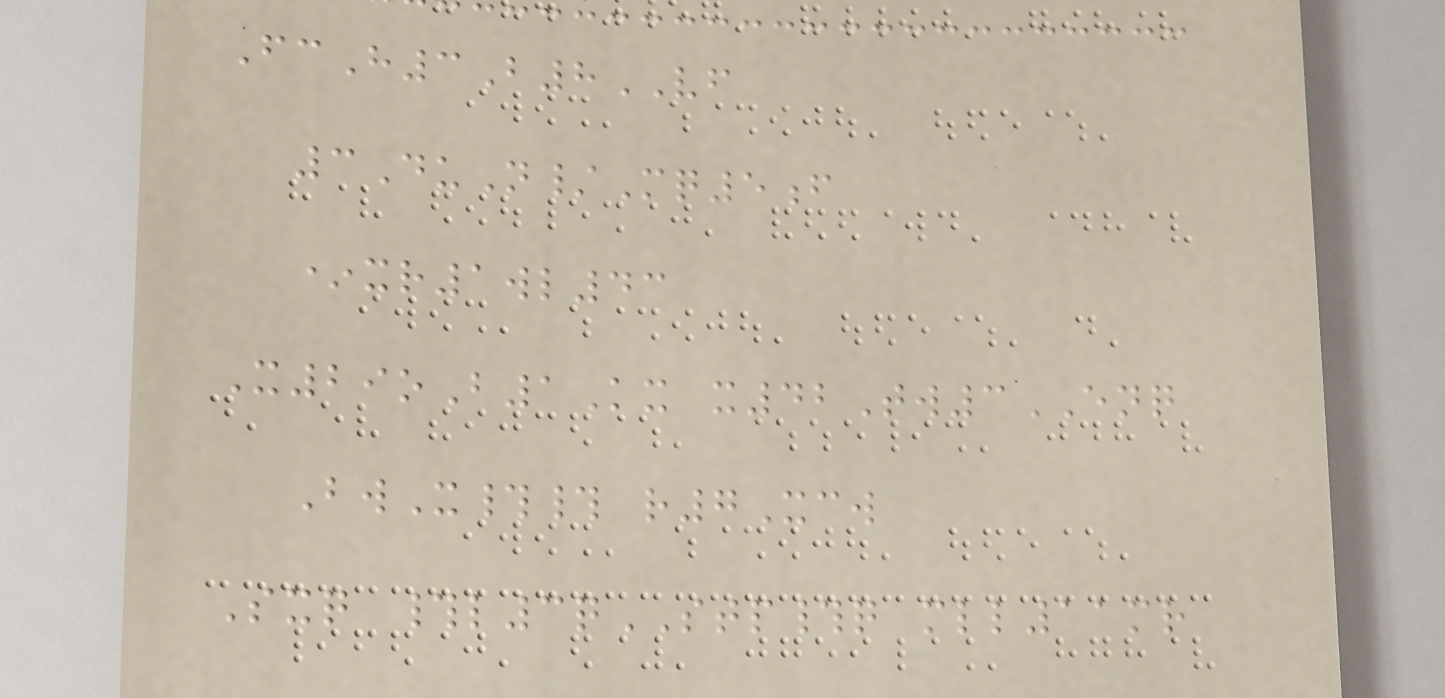FcH3B8VF
3DuN/Mq5f
*xr1wl43
X29oB1Kx x42Tw3ENQ
BwX## r7Xcw
Sxq #l3qSTP#q mll11mr
